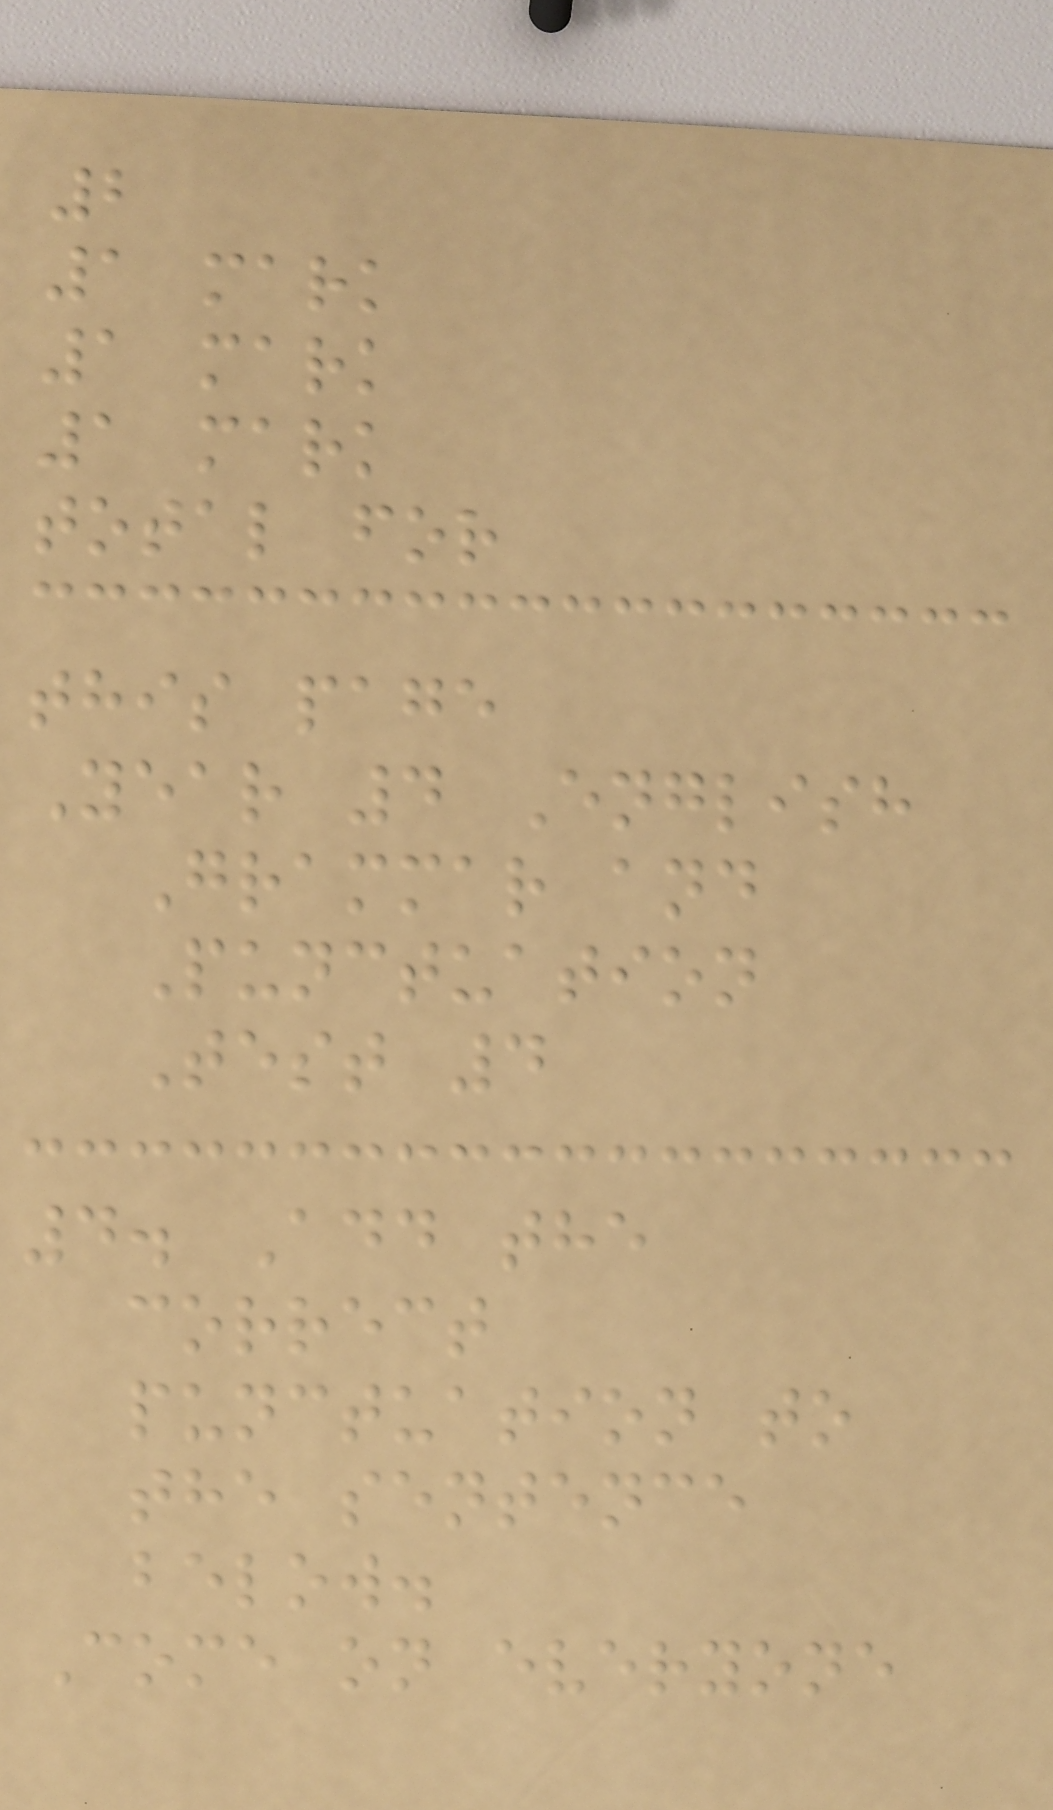2
1 mark
1 mark
1 mark
total for
this page
Year 4 English
Grammar and
Punctuation
Test 4
4. Add the
correct
punctuation to
the sentence
below.
Come on everyone
